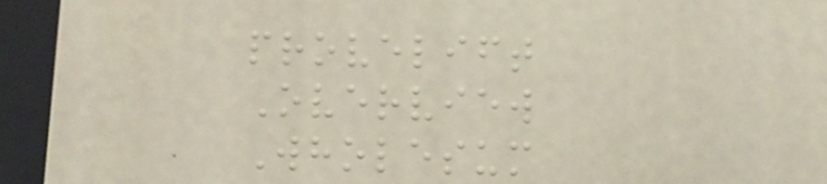provelift
Overview
Wholesum
